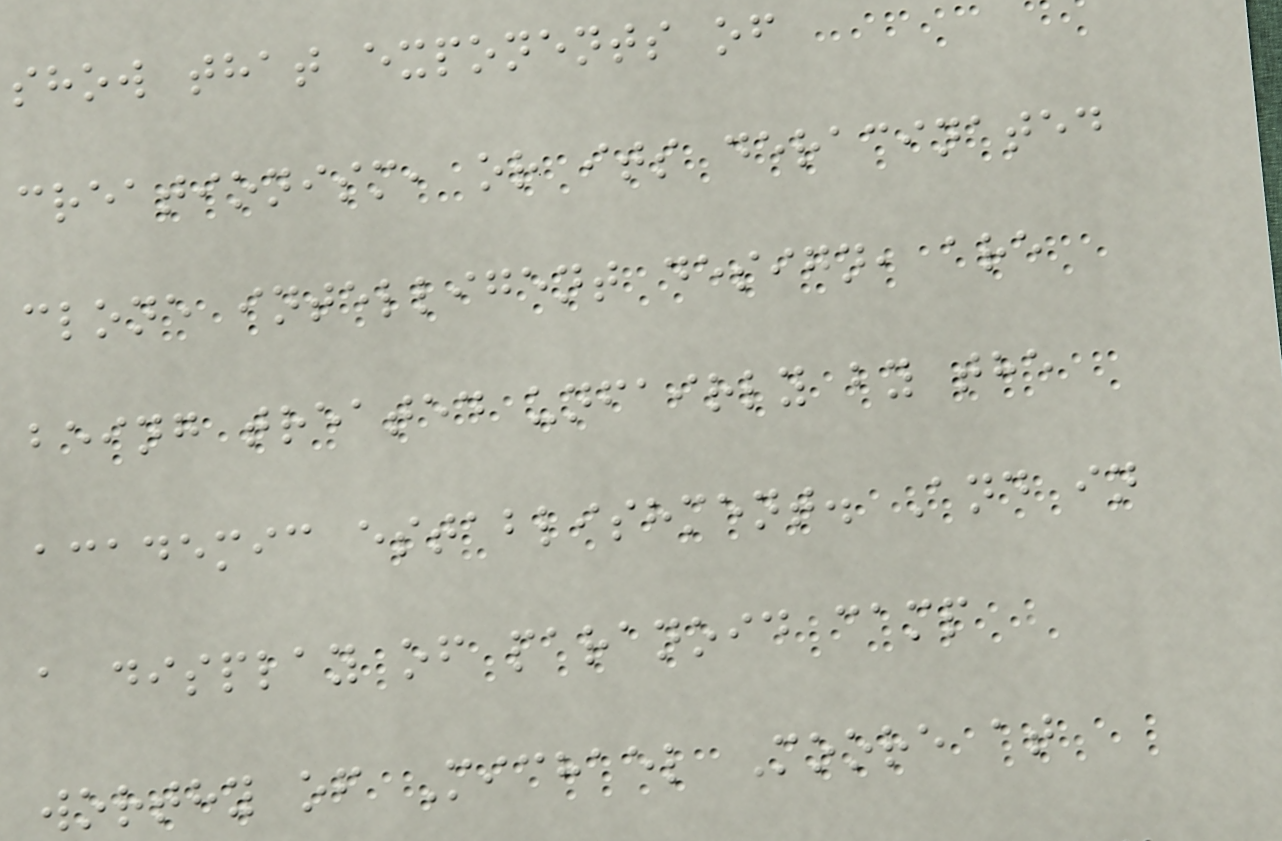show that exponents of
creationism, or its deracinated
clone intelligent design, are
being treated unfairly by the
academic establishment. And in
a display of paranoid camp
worthy of Michael Moore at
